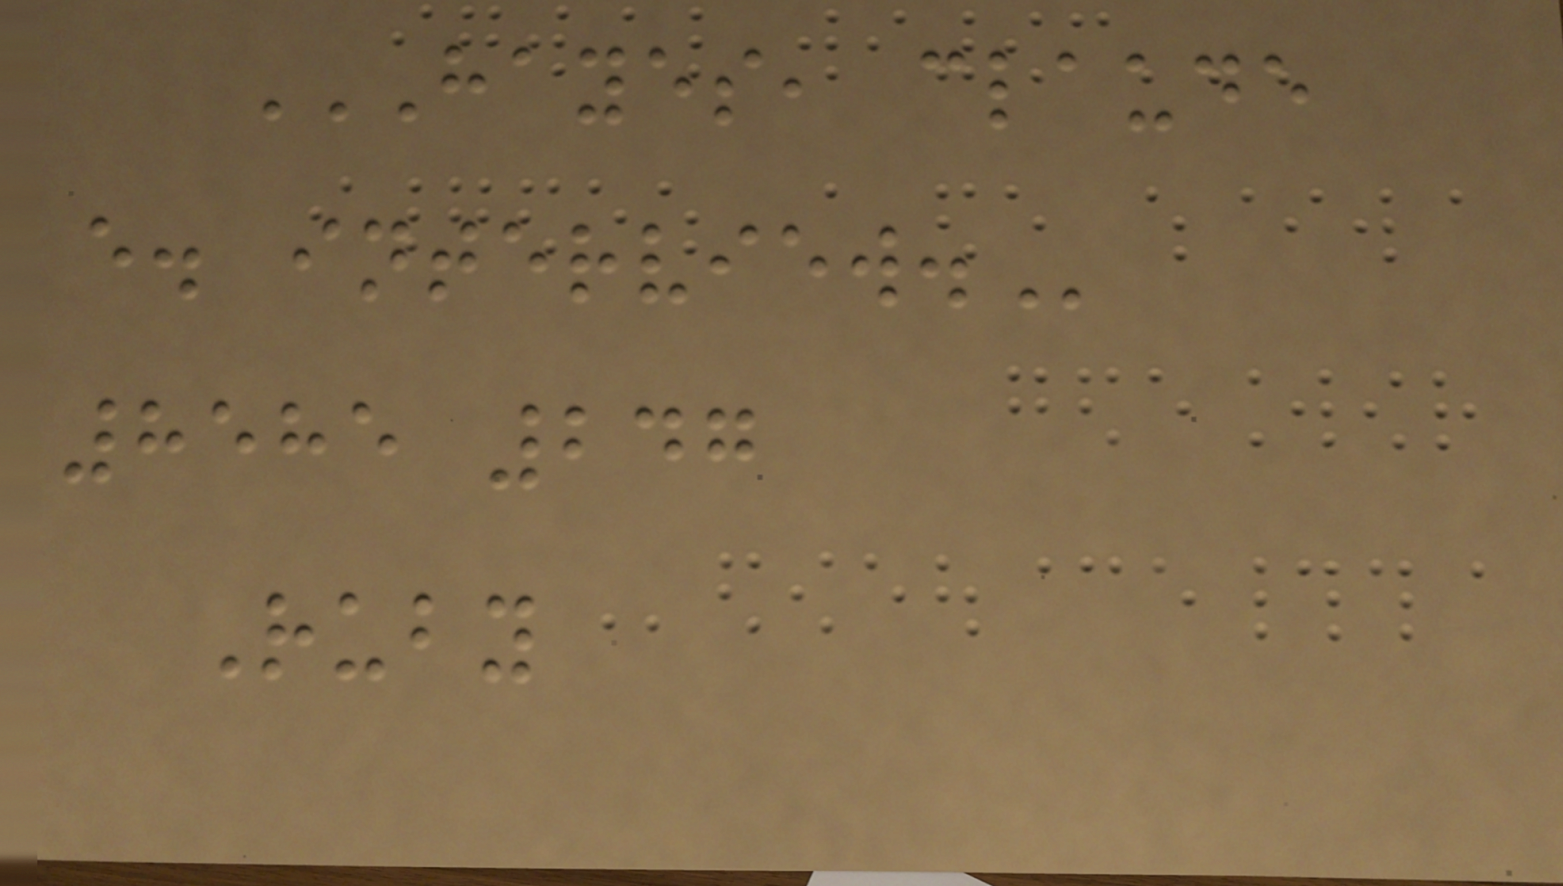HAYES, CLAUDE
E. INTERVIEW.
8585 247
Ruby
